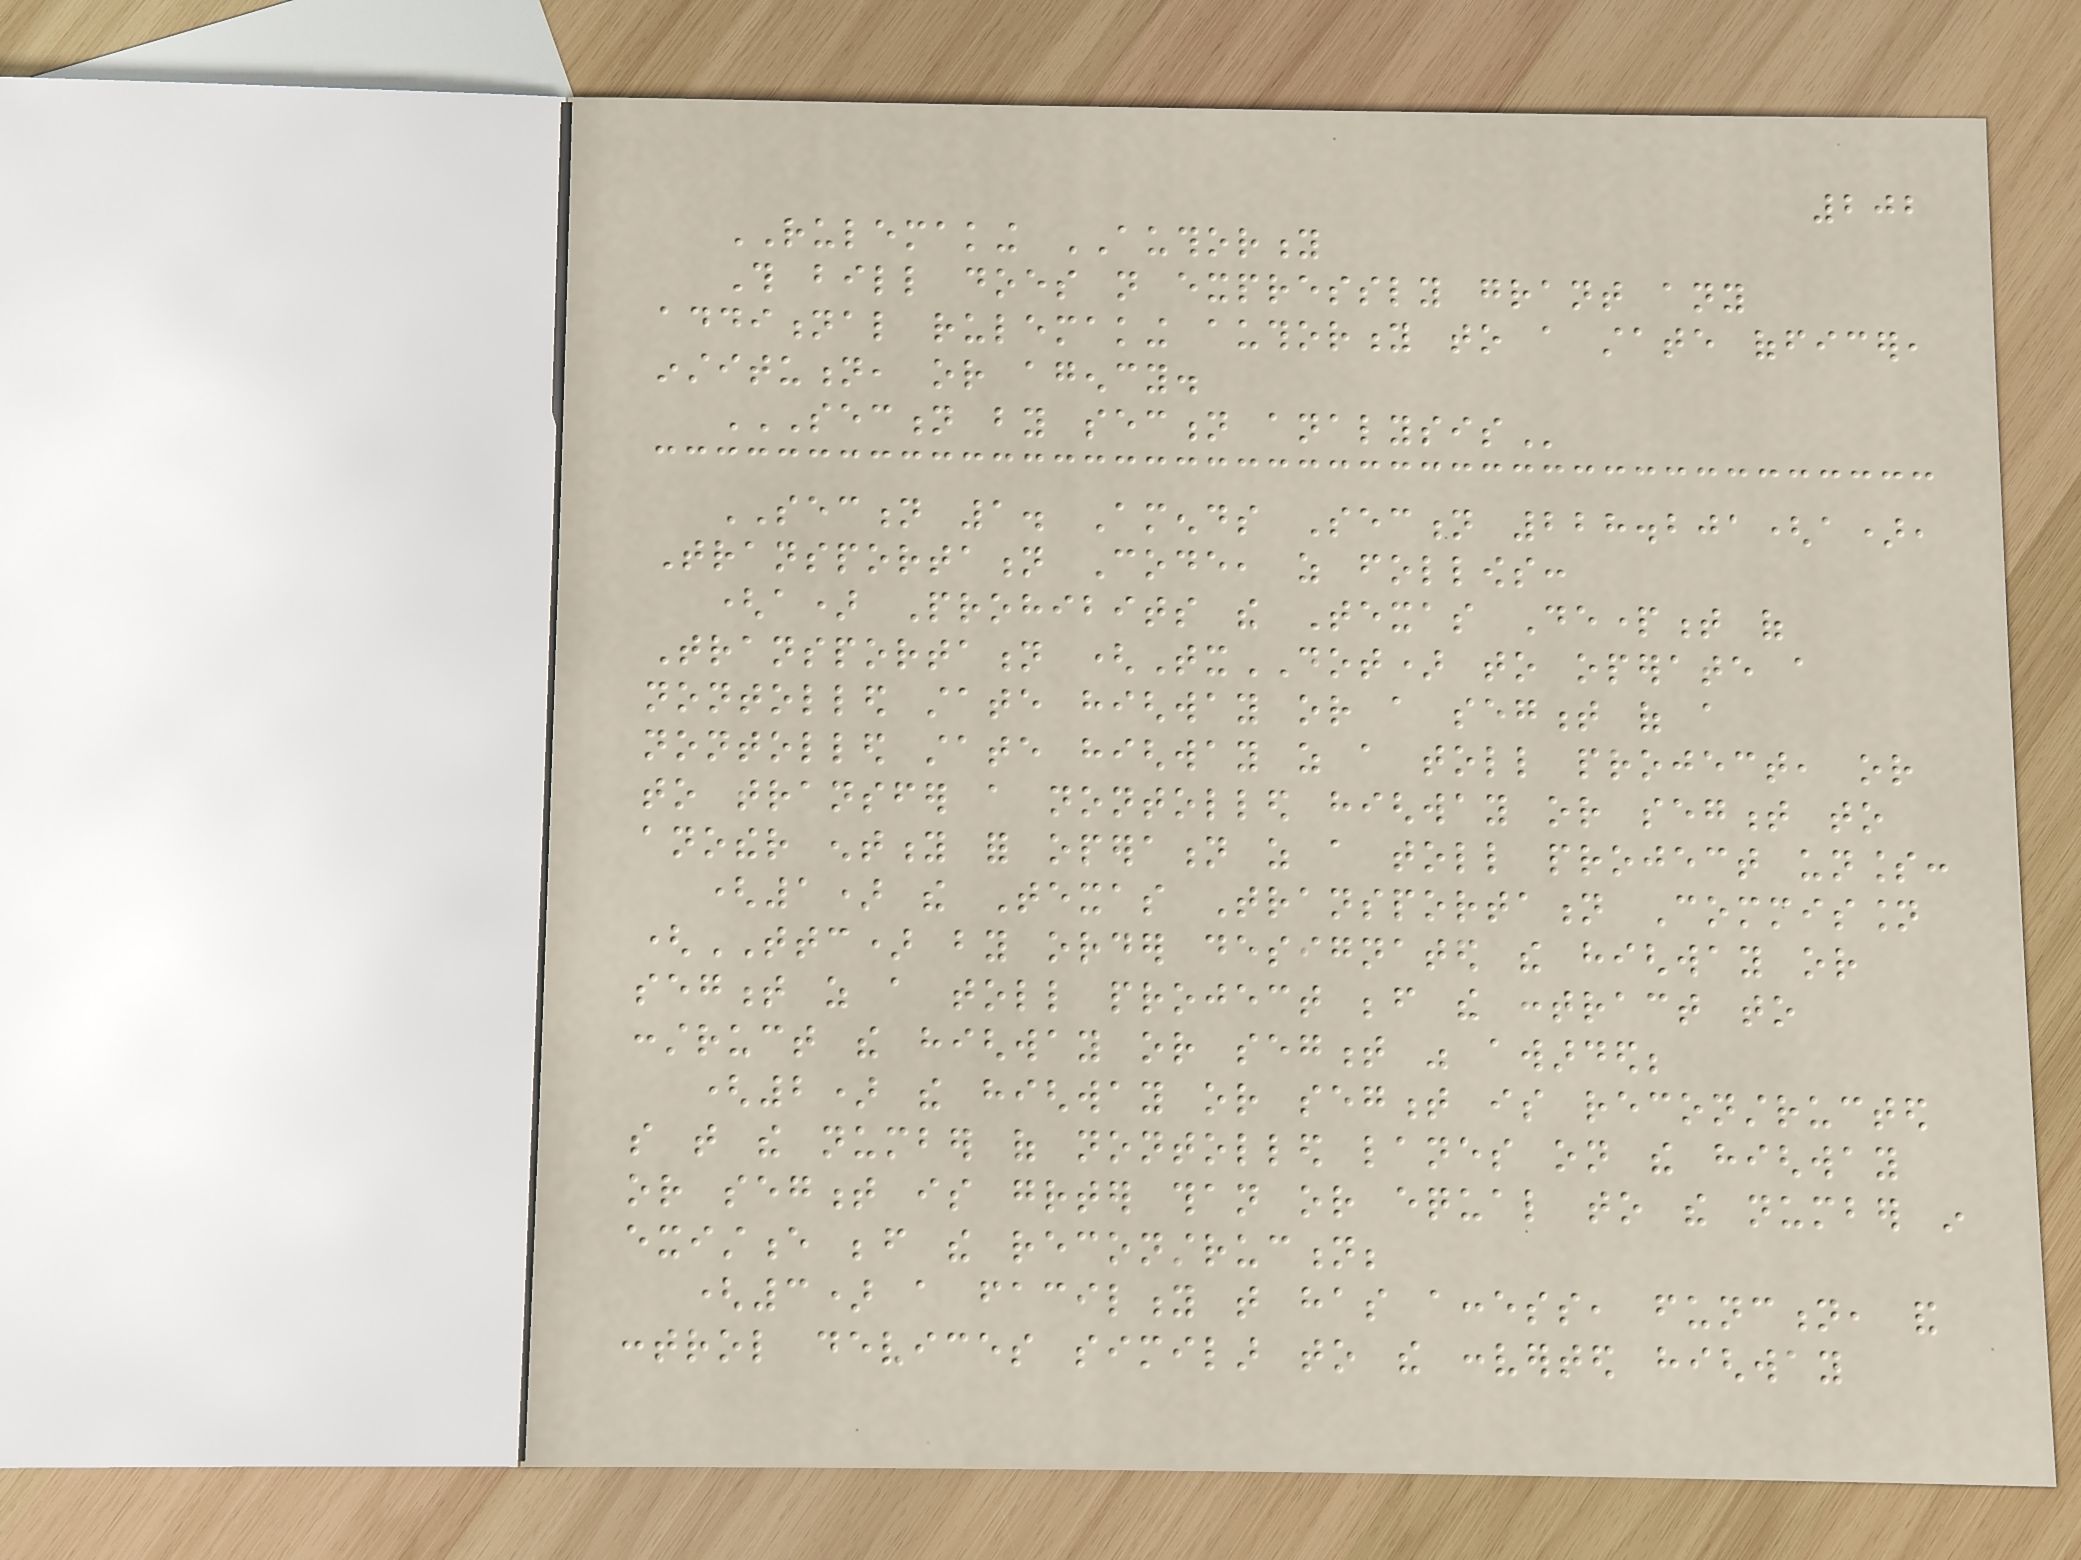202
RULEMAKING AUTHORITY
This bill does not expressly grant any
additional rulemaking authority to a state officer,
institution, or agency.
SECTION BY SECTION ANALYSIS
SECTION 1. Amends Section 228.201(a),
Transportation Code, as follows:
(a) Prohibits the Texas Department of
Transportation (TxDOT) to operate a
nontolled state highway or a segment of a
nontolled state highway as a toll project, or
to transfer a nontolled highway or segment to
another entity for operation as a toll project unless:
(1) the Texas Transportation Commission
(TTC) by order designated the highway or
segment as a toll project before the contract to
construct the highway or segment was awarded;
(2) the highway or segment is reconstructed
so that the number of nontolled lanes on the highway
or segment is greater than or equal to the number in
existence before the reconstruction;
(3) a facility that has access, function, and
control devices similar to the converted highway
